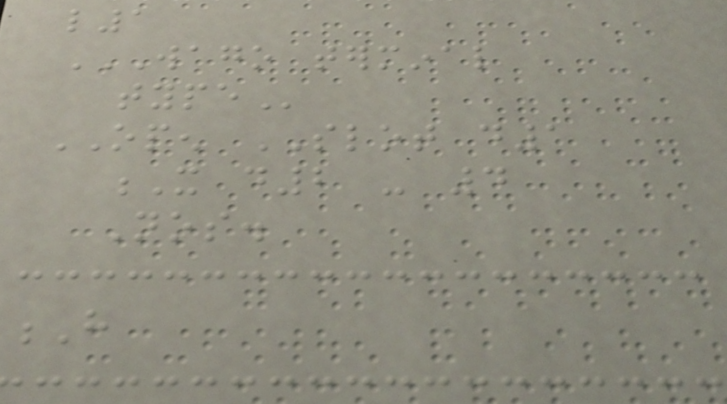l1
WAGO TERMINAL
TYPE
OPEN SLOT d1
X d2 - 4
Nos.
H
